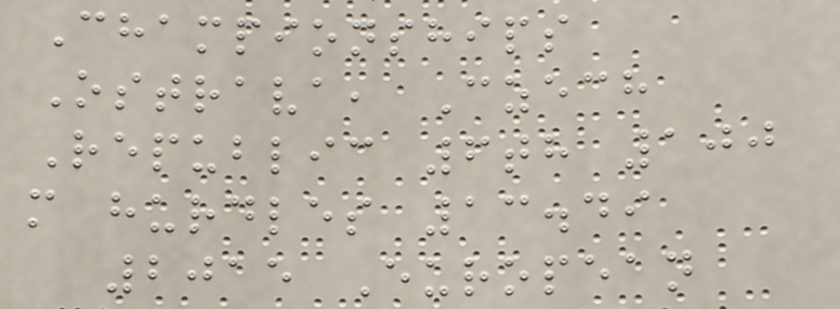Championships
Ostrava, Czech
Republic 6th 100
m hurdles 13.49
2015 European
